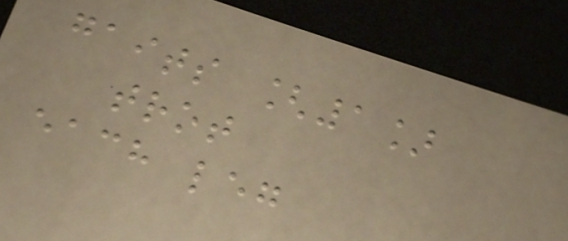gaits [1]
trot
each leg
